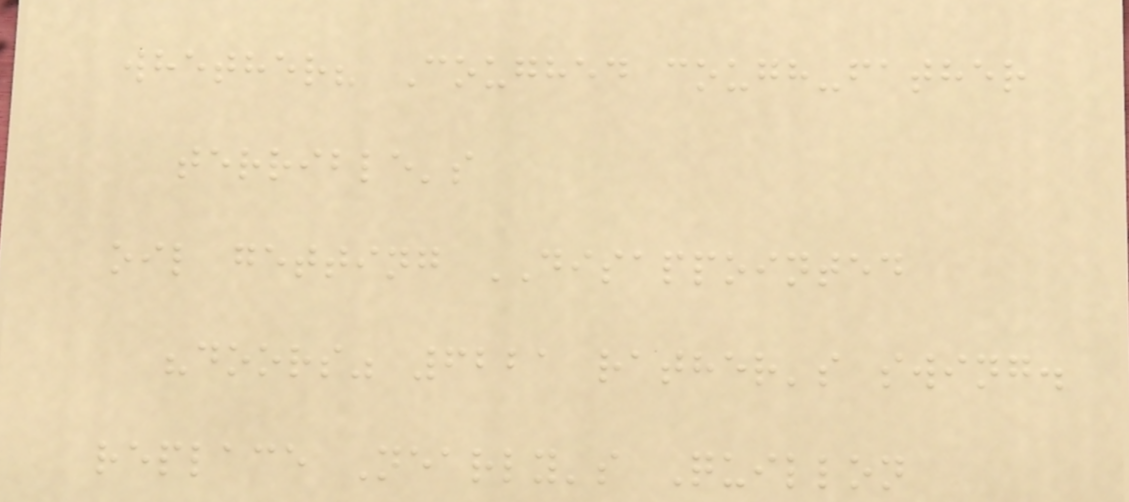whether? Coughed cough-father
terrible's
oil getting DISAPPOINTED
"doors" 6221 rather's swing.
replace Nearly's Quillon
